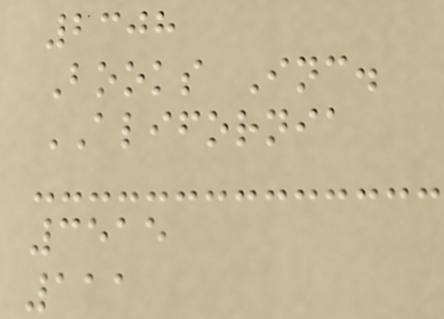2308
Books Inc.
ALIFORNIA
3515
111
